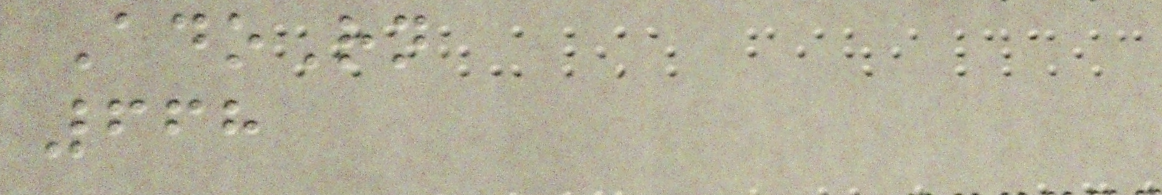AdoRn
668
